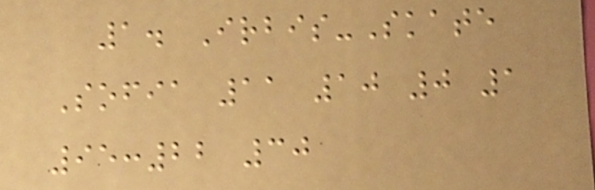1. Irbis-Skate
Sofia 11 10 0 1
95:22 30
